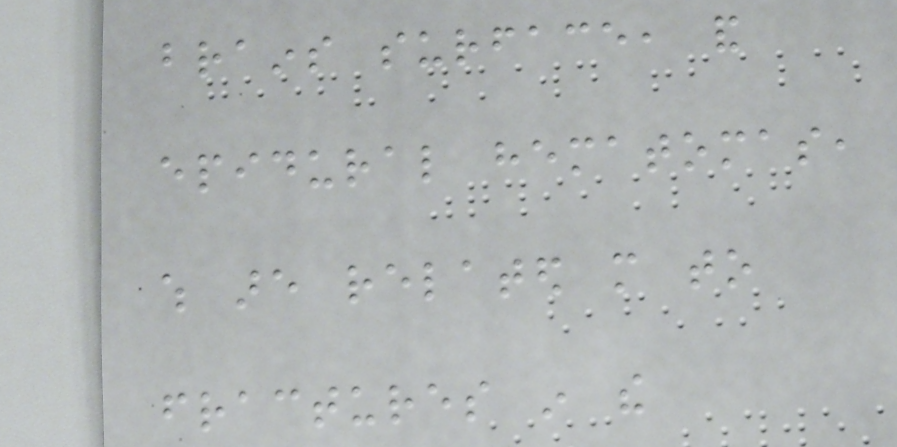brains surface, and
epidural hematomas,
which are related more to
fractures in the
